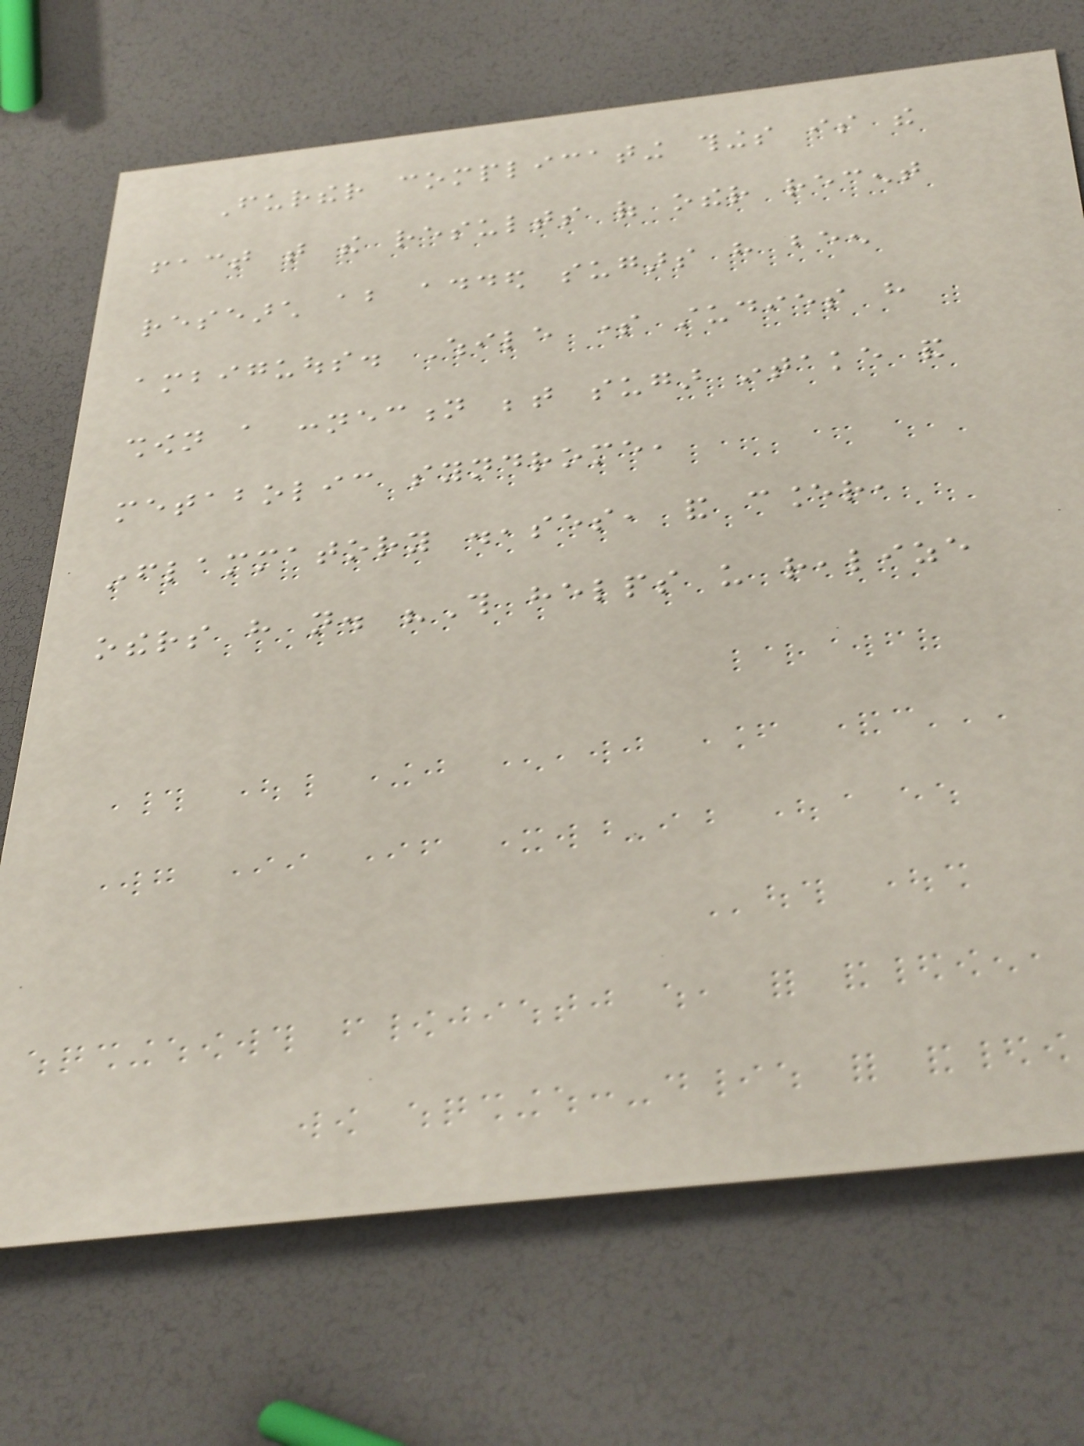Further complicating things is the
fact that the results of other recent
research about added sugars have been
ambiguous. While some studies have
shown a connection between sugar intake and
metabolic syndrome,
inflammatory diseases, and cancer,
others have not. "This helps us realize
